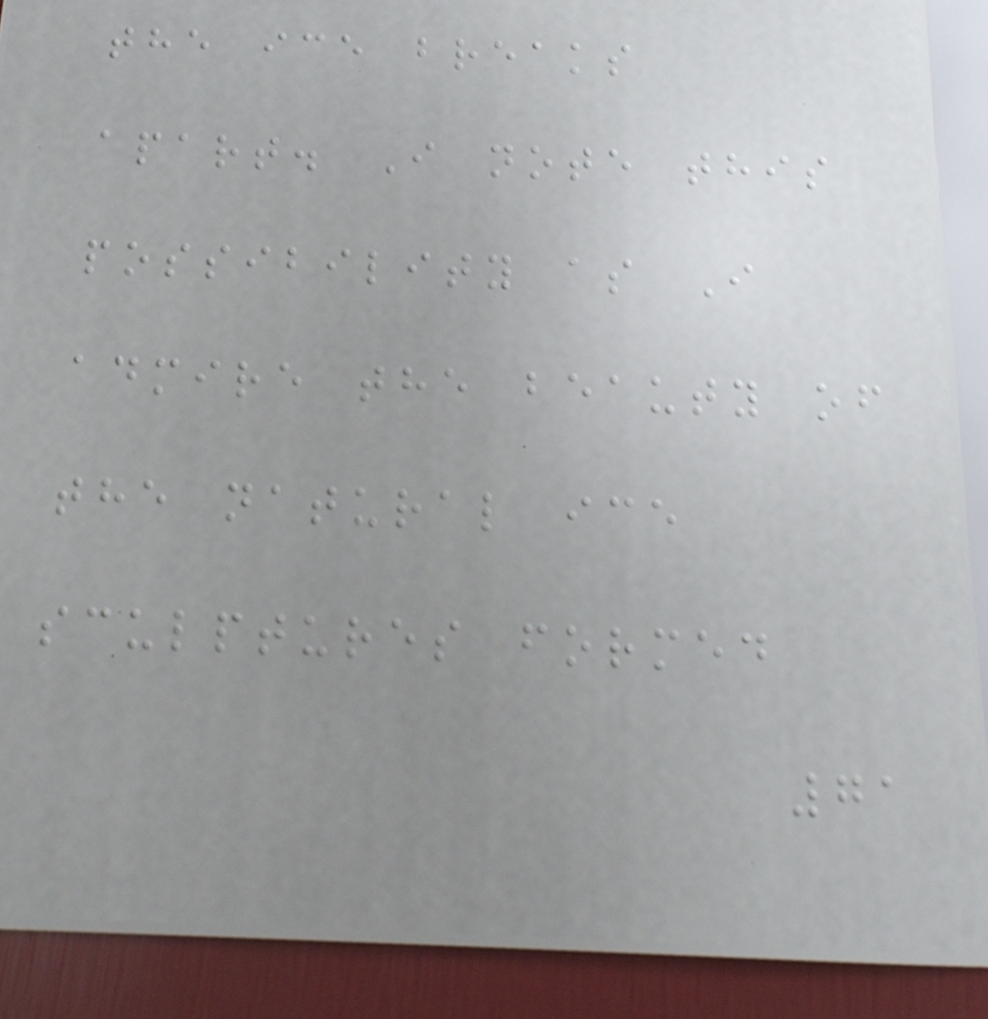the ice breaks
apart. I note this
possibility as I
admire the beauty of
the natural ice
sculptures formed
71
